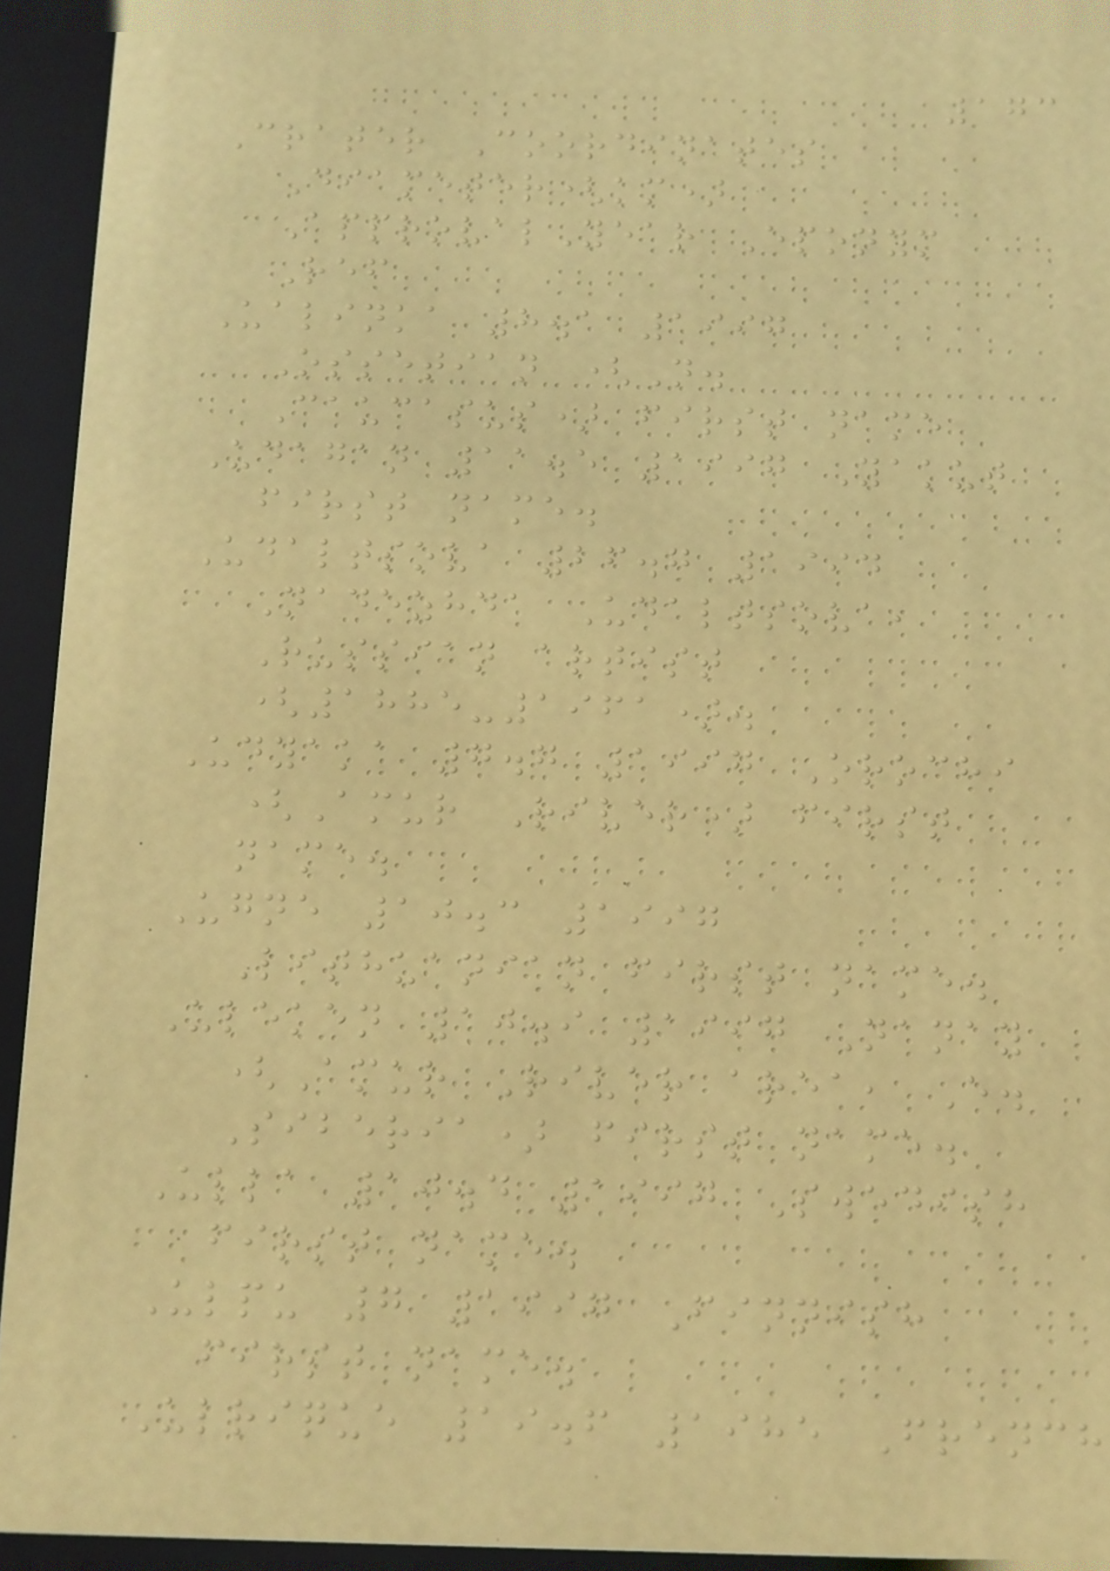173
Crater Coordinates
Diameter(km)
ApprovalYear Eponym
Ref
Ualinka 8.1 1997
Ossetian (N.
Caucasus) first name
Udagan 11.5 1997 Yakut
first name.
Udaltsova 26.7 1994
Nadezhda Udaltsova,
Russian artist
(1885-1961).
Udyaka 7.7 1997 Orochi
(Amur River) first
name.
Ugne 10.3 1997
Lithuanian first name.
Uleken 10.9 1997 Nanay
(Amur River area, E.
Siberia) first name.
Ulla 10.4 1997 Swedish
first name.
Ulpu 7 1997 Finnish
first name.
Ulrique 19.6 1985 French
